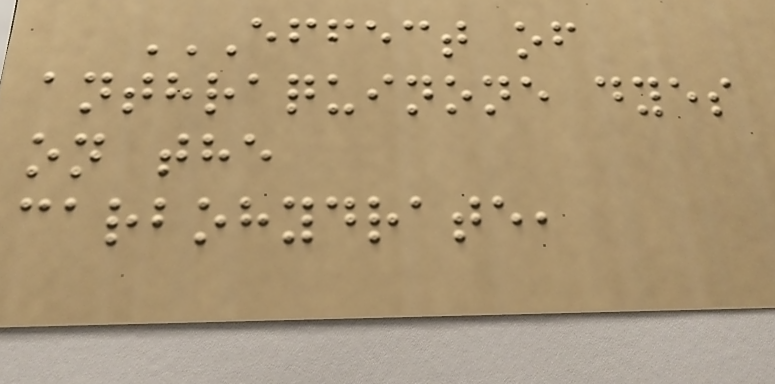EFFECT OF
ANTHRAQUINONE DYES
ON THE
CARBOHYDRATE,
